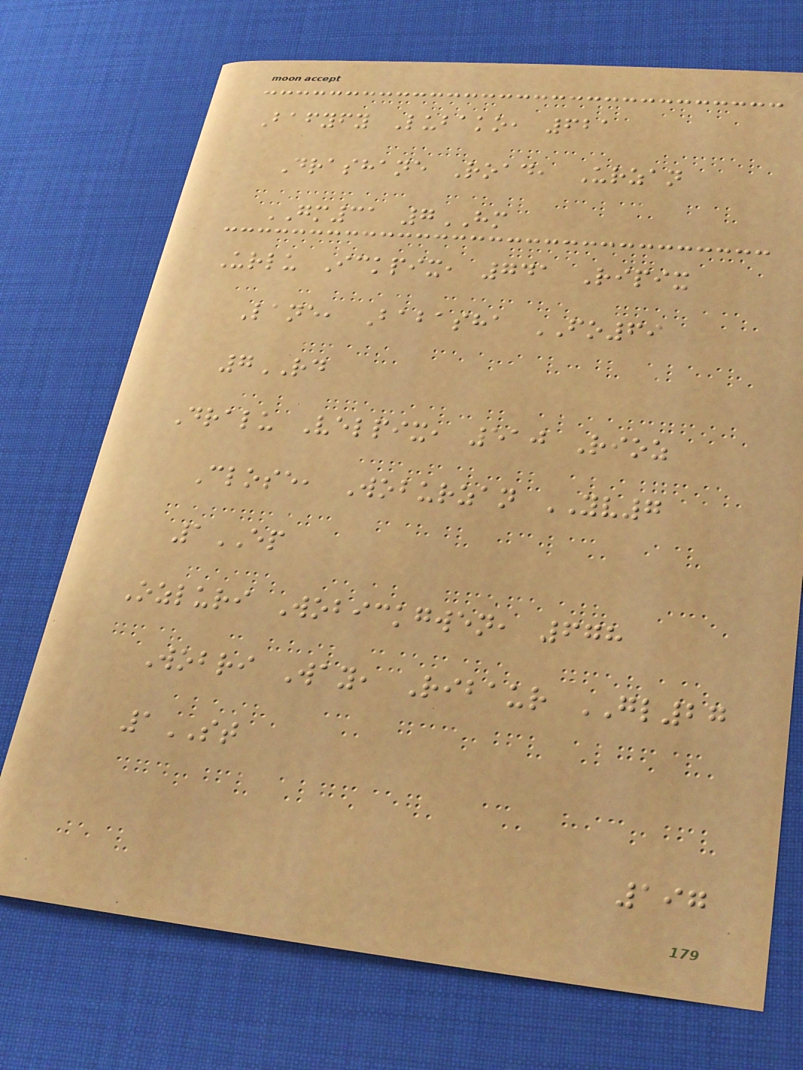Bafyfy Lubako, 621
Drashane Road, Urzan
GM31 7HM
Urlu Ickpix, 741 Ripix
Lane, Babasha FO69
7RD
Dralu Velpix, 510 Rioz
Close, Woburzan YV7
1EP
Ozluri Wobickgwen, 678
Wobri Way, Ribaur GL27
1ST
197
